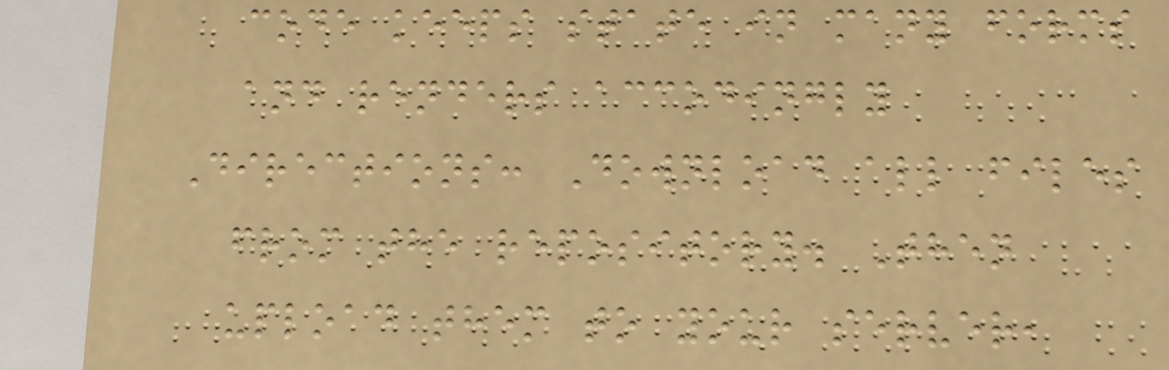code keeps state in many forms
and renders accodingly
Directions: Download all files
from the repository. Then
upload them to your server,
